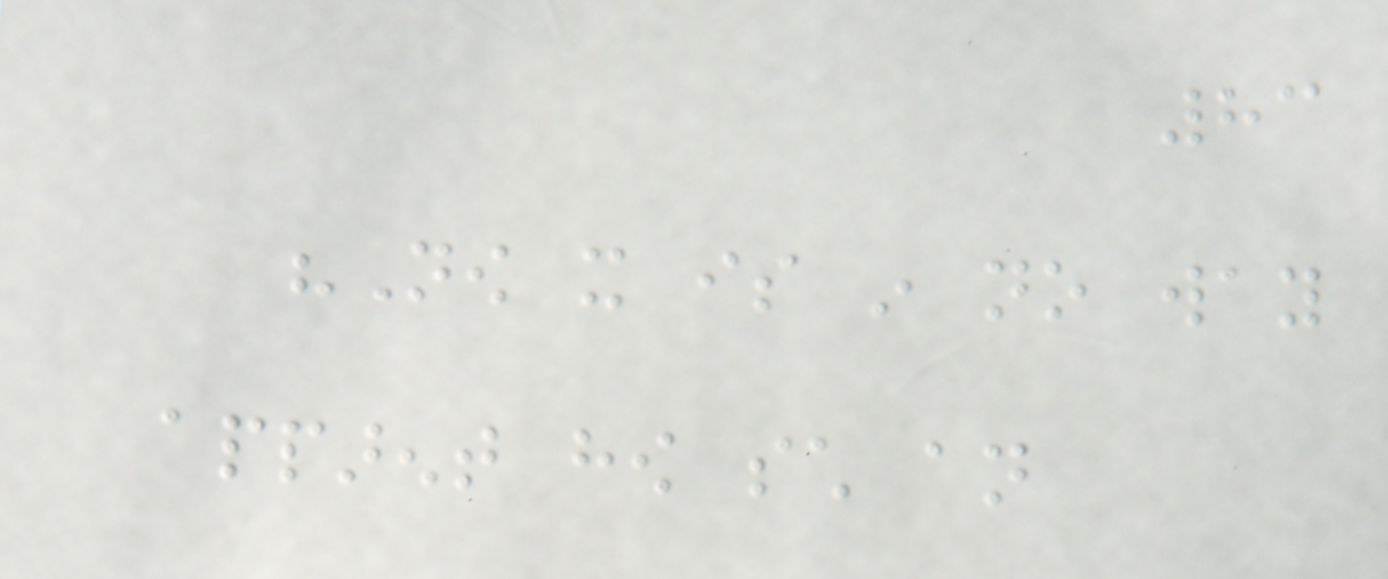83
"Now it is in no way
apparent how such an
